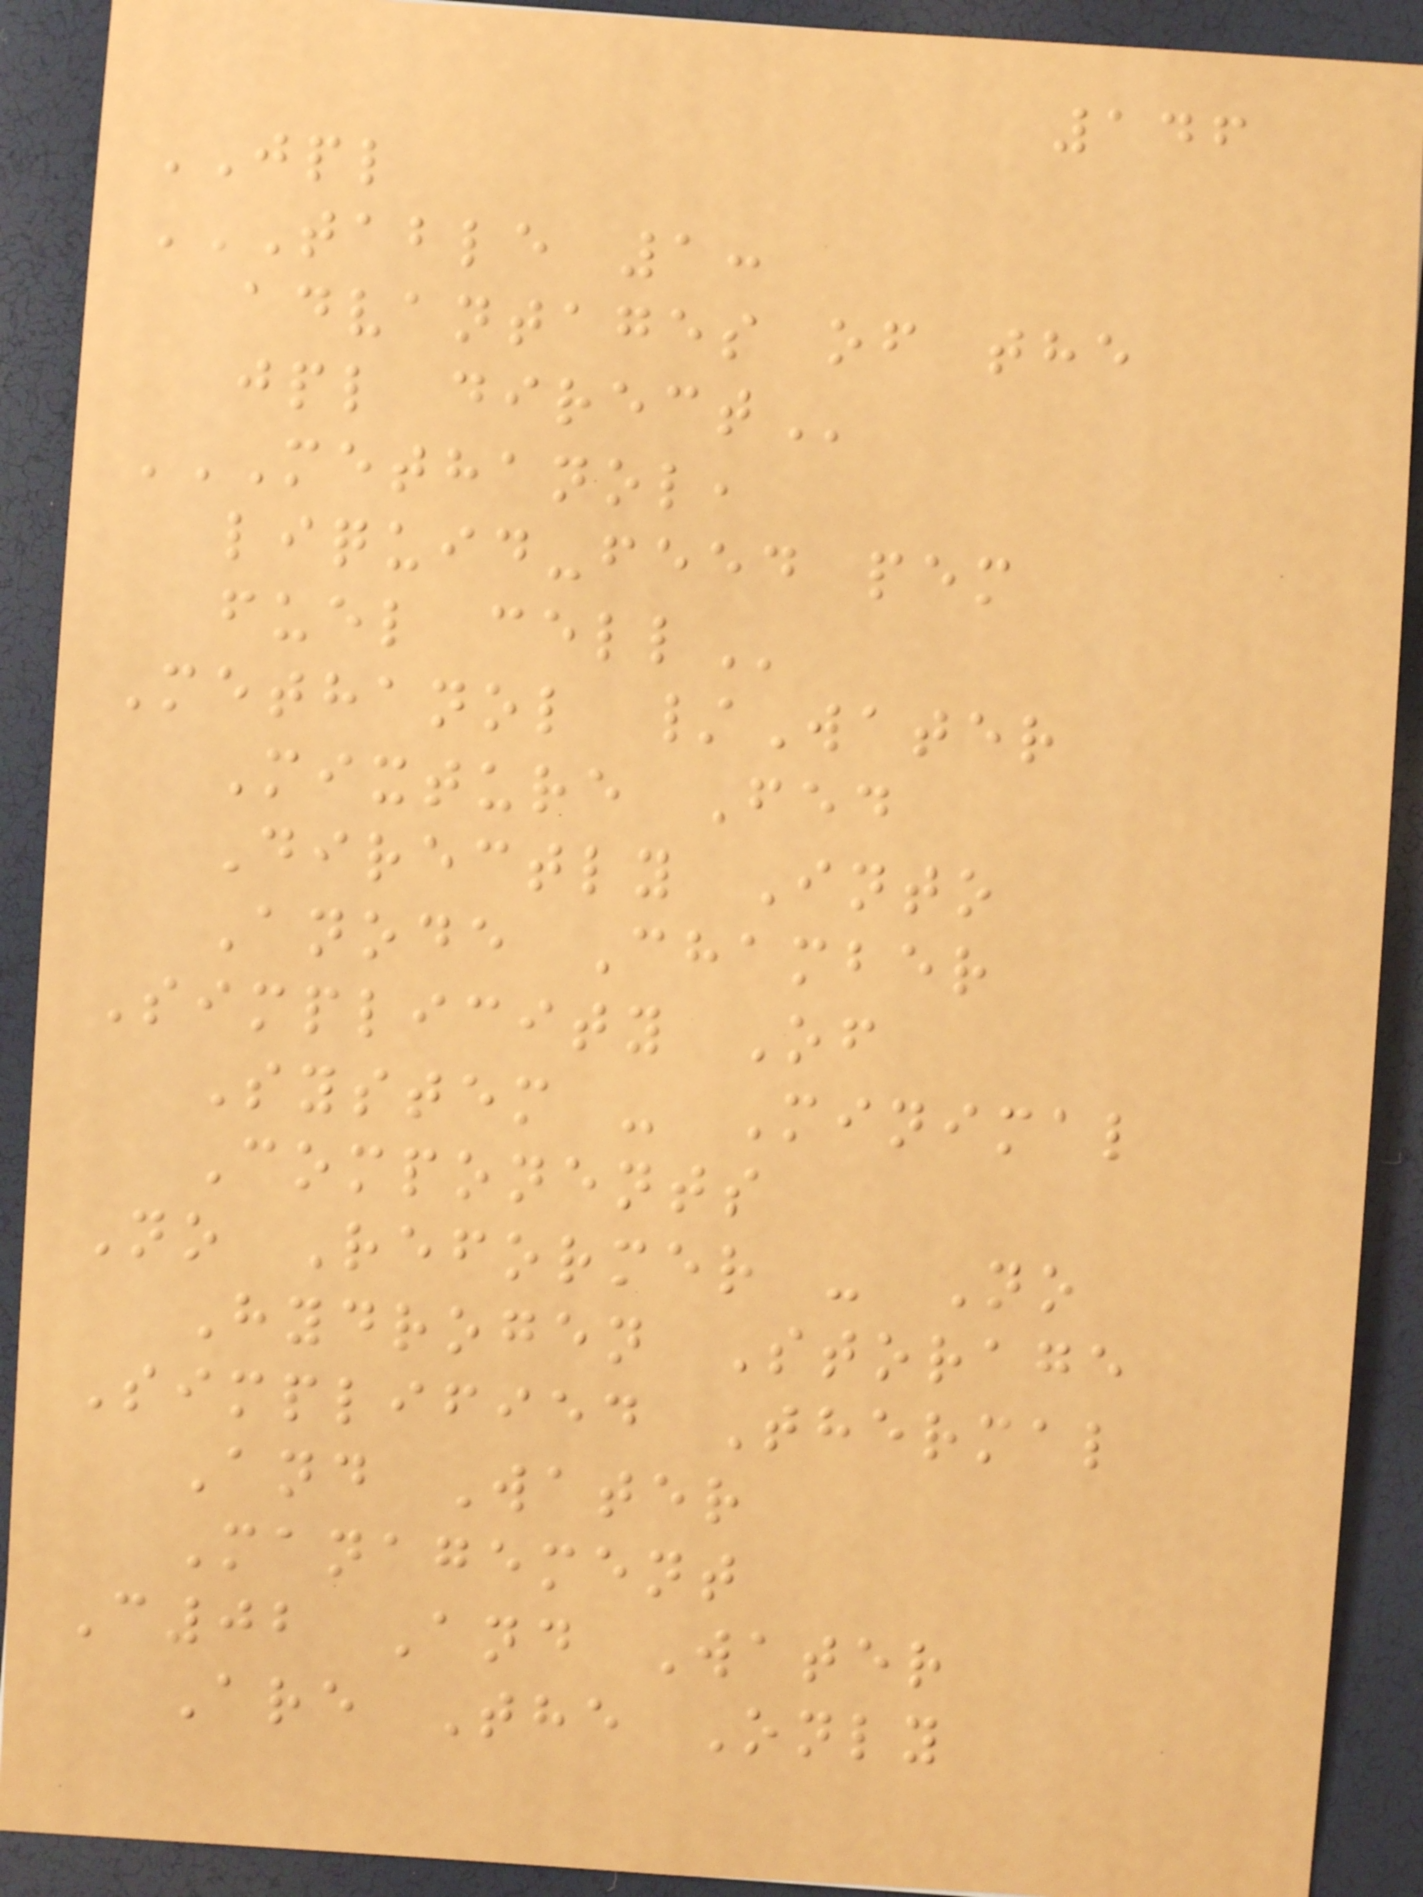146
JPL
TABLE 1:
ADVANTAGES OF THE
JPL DIRECT
METHANOL,
LIQUID-FEED PEM
FUEL CELL
Methanol /Water
Mixture Fed
Directly Into
Anode Chamber
Simplicity Of
System - Minimal
Components
No Reformer - No
Hydrogen Storage
Simplified Thermal
And Water
Management
C02 And Water
Are The Only
